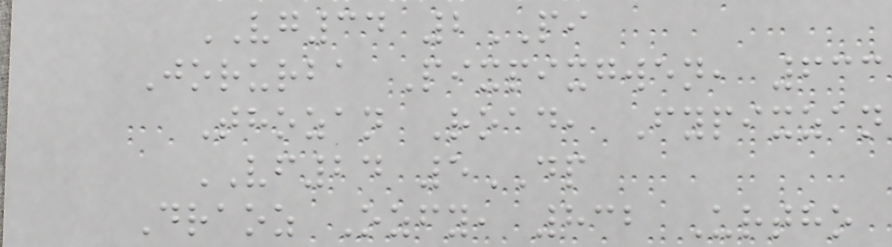VG34 2PI
Jorurba Pixpixgwen, 633
Thozan Road, Fypixzan
VF24 5DP
Draoz Ozfy, 832 Urtho
